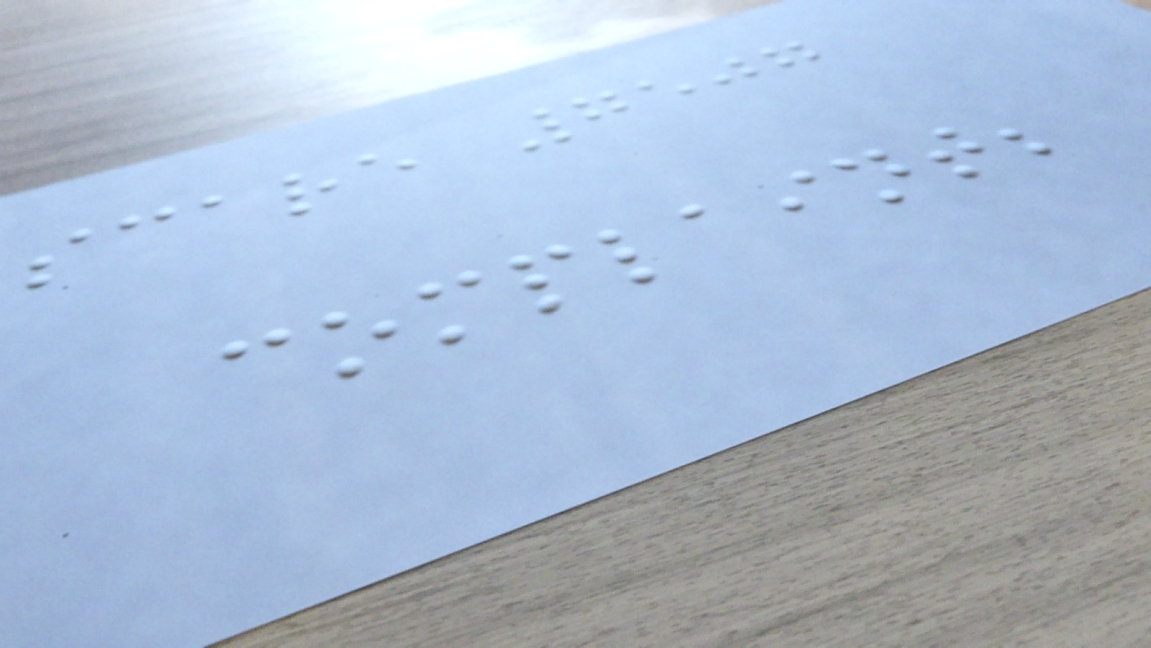scare 7507
complaint;
